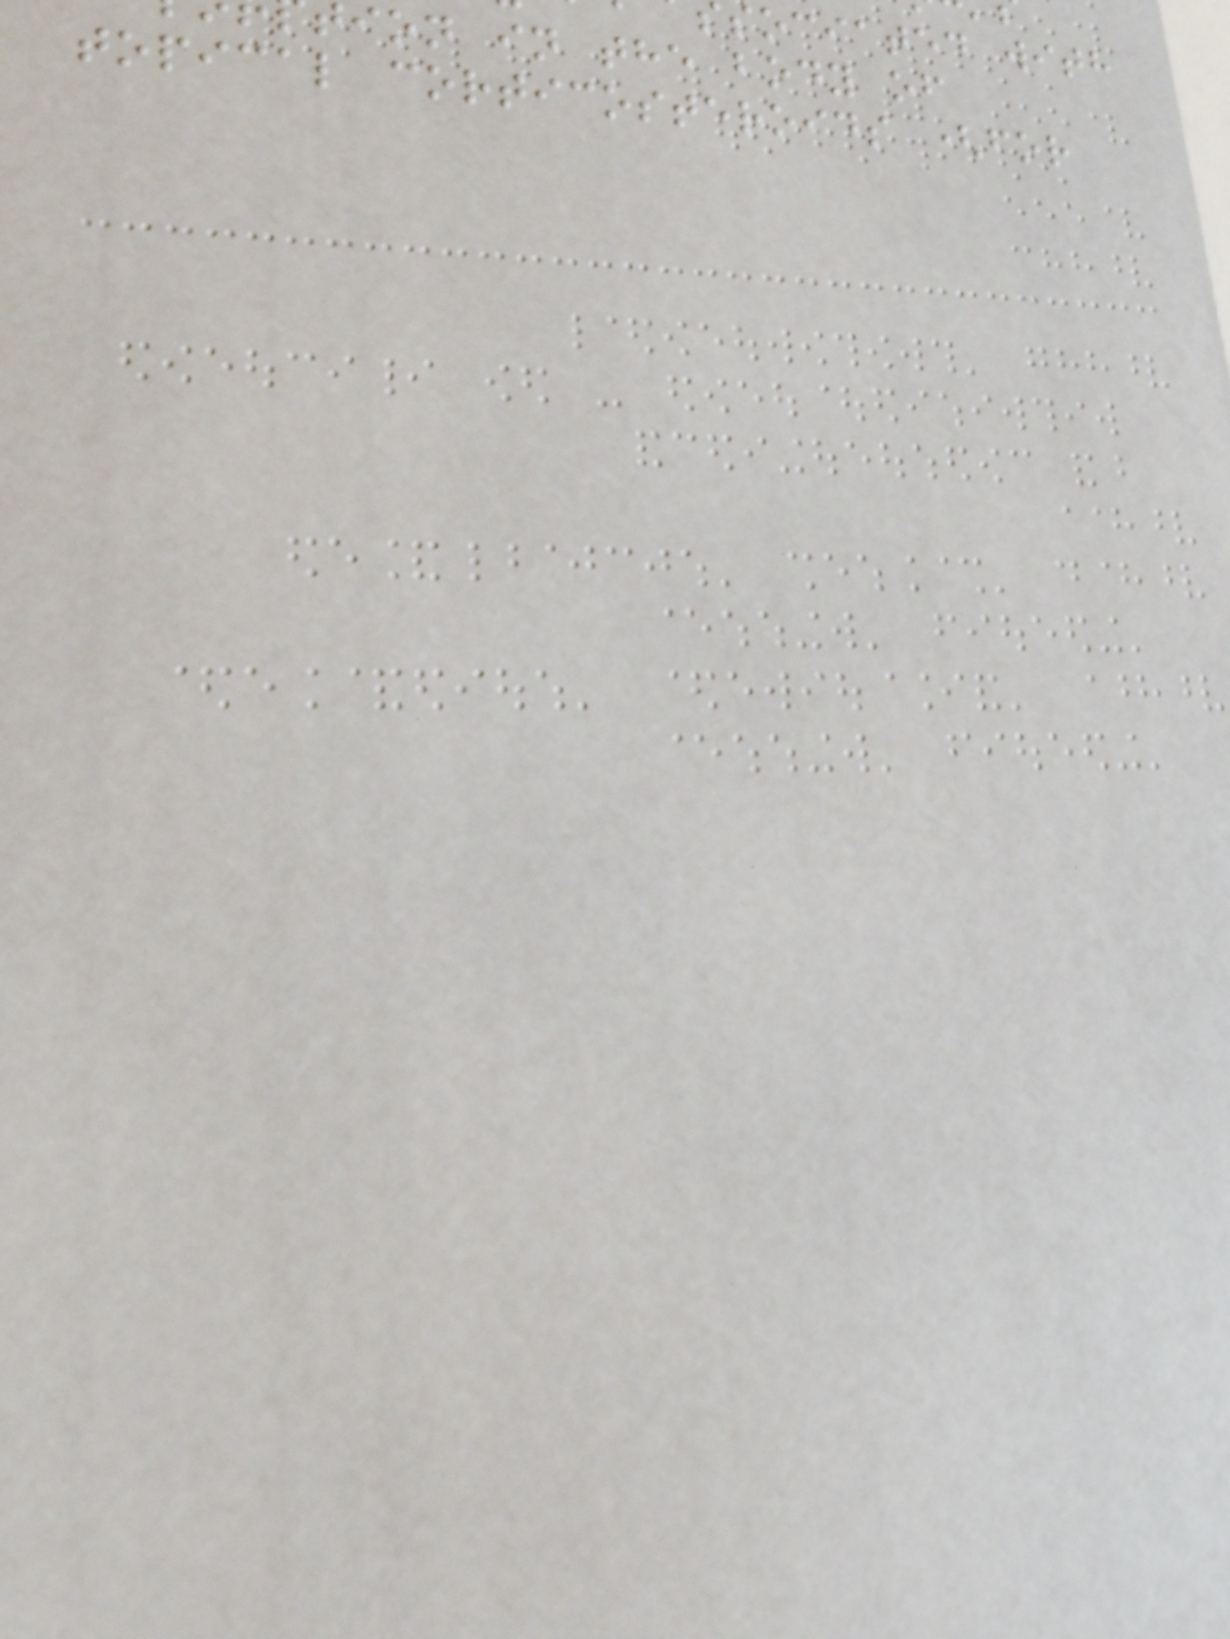sociated with
ion in the body of
topical corticosteroids (for
